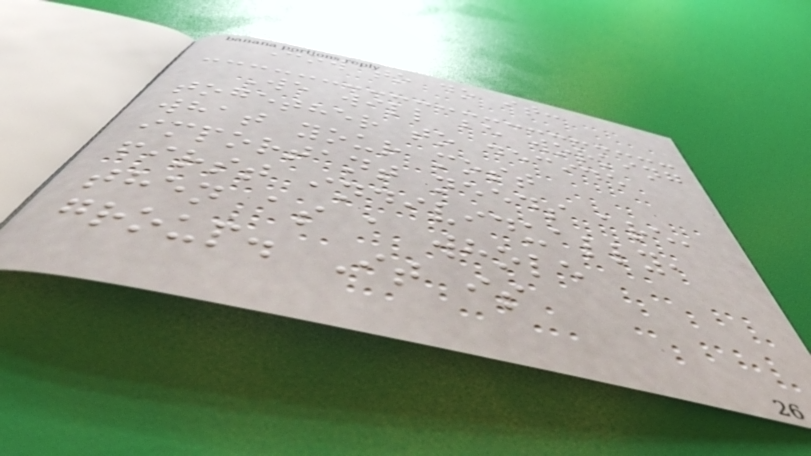How to do it:
We will be working
together to decide
what your most
important needs are,
first individually,
then as a whole
group. It is
